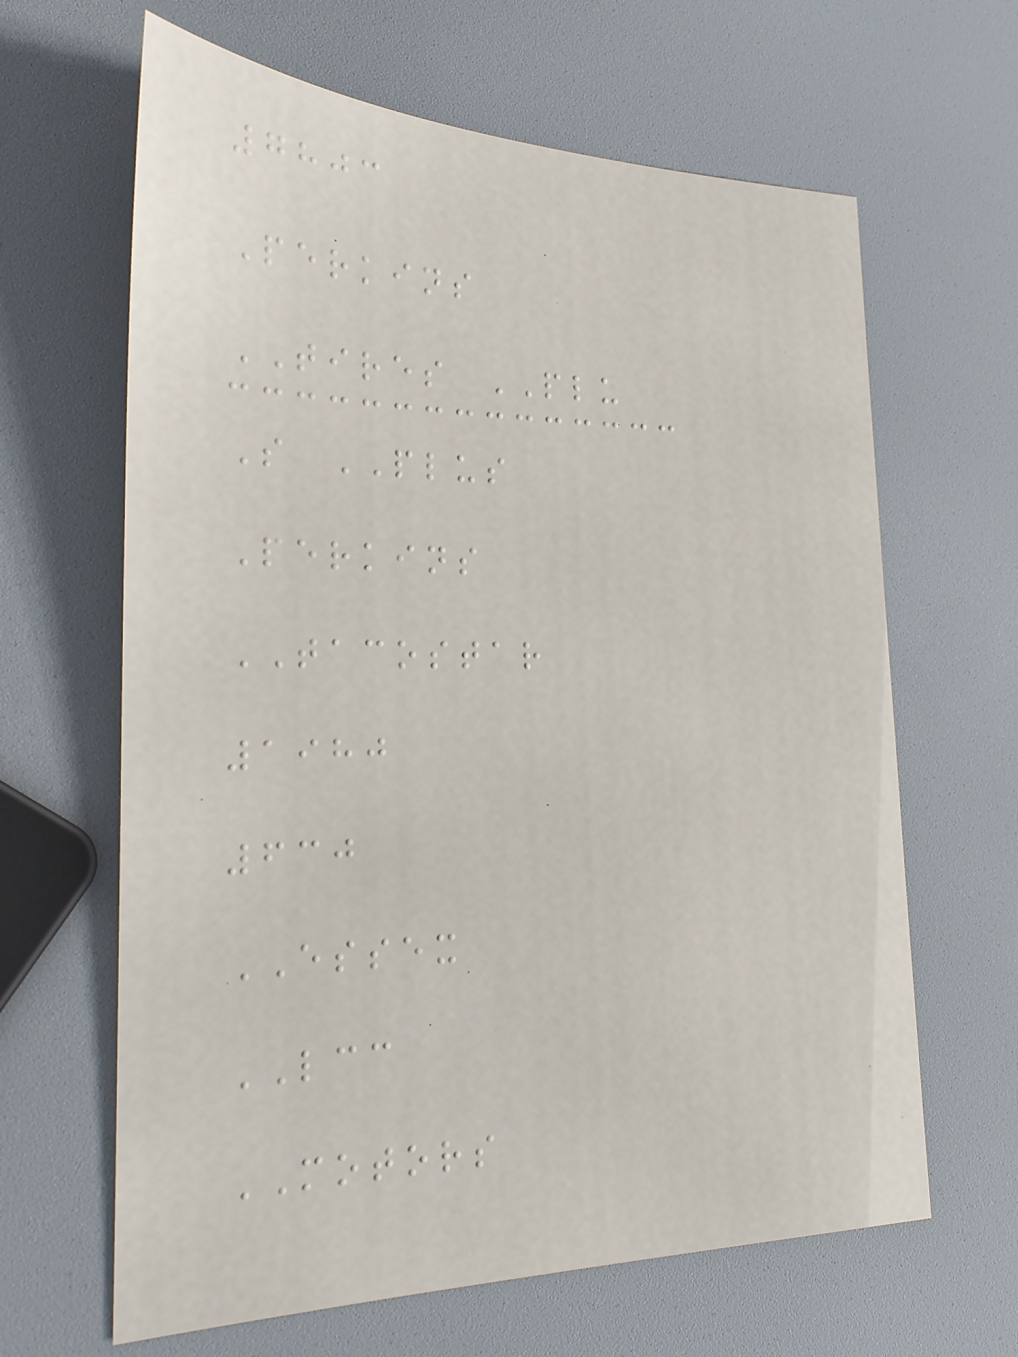7803
Perkins
TIRES PLU
S PLUS
Perkins
TACOSTAR
1980
630
ESSEX
LCC
MOTORS
